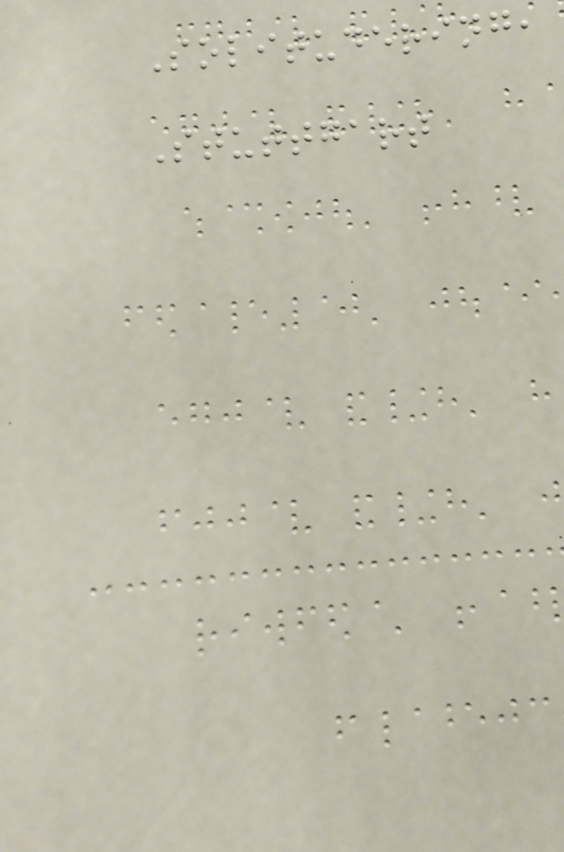Solitudering,
Stuttgart
